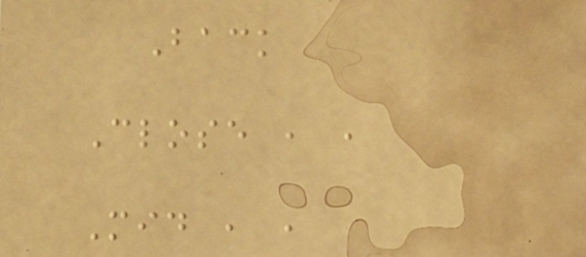Back
Close , ,
Mid , ,
